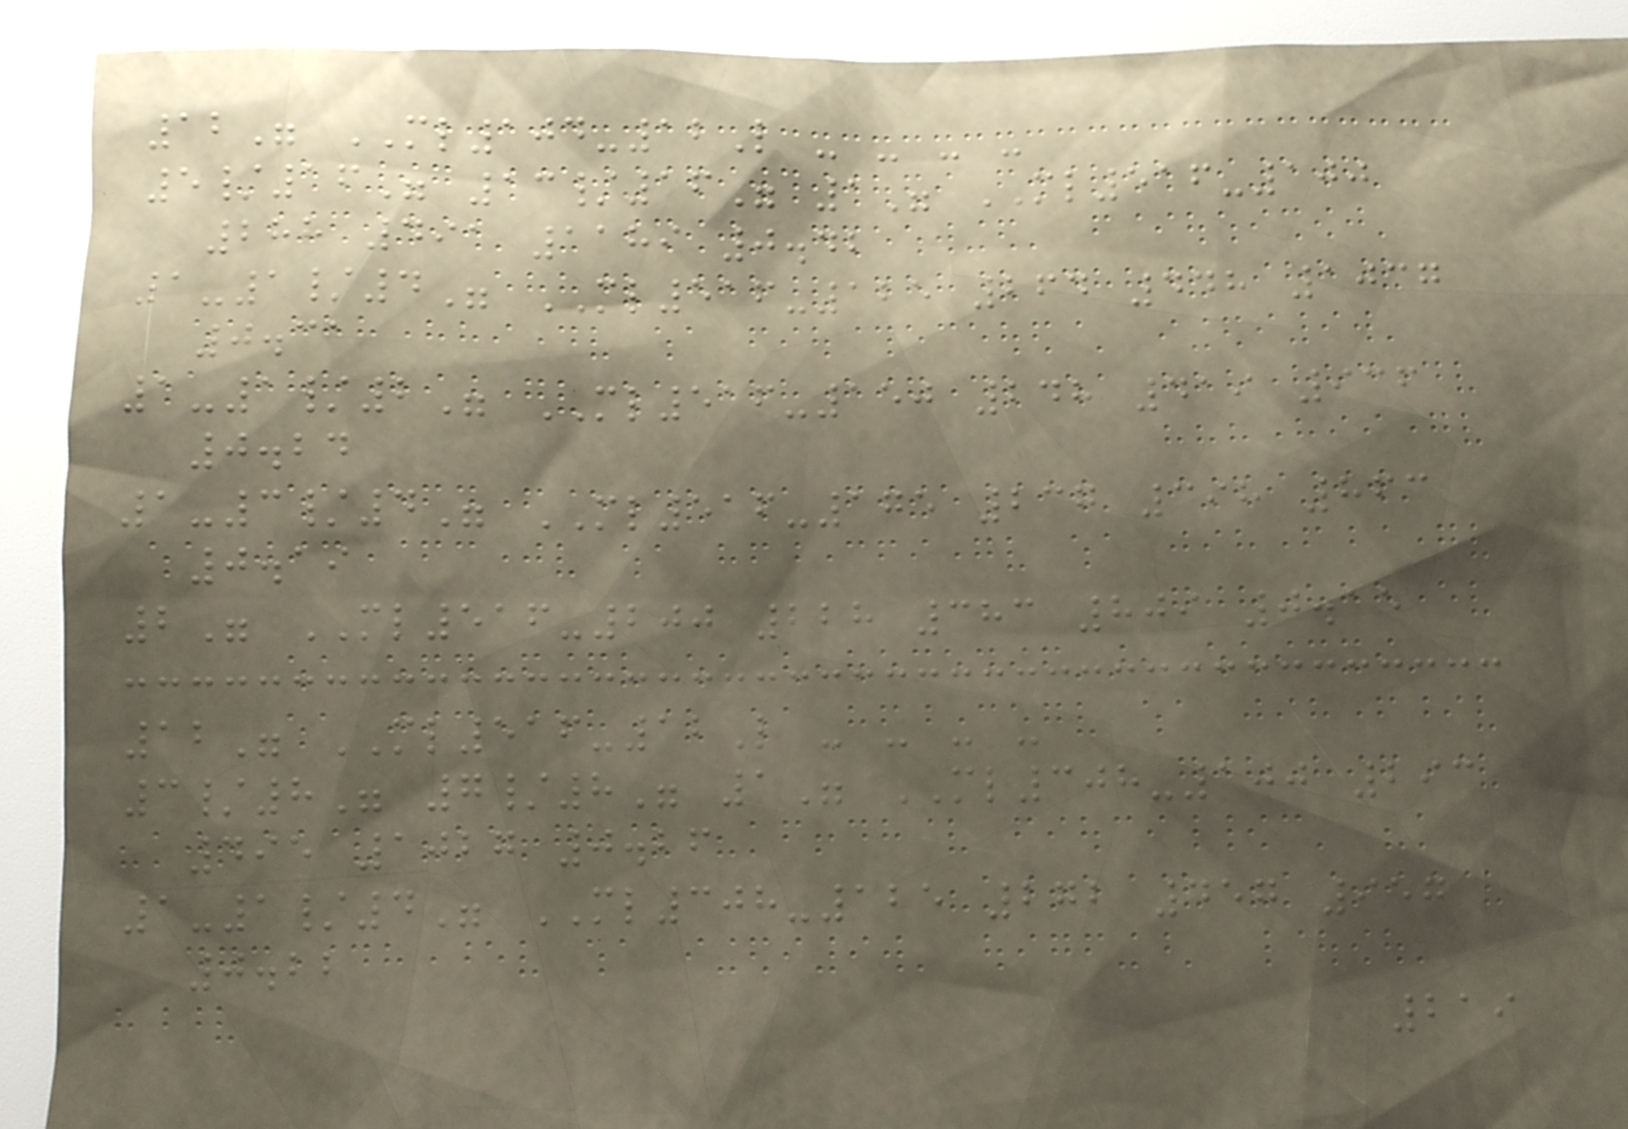12" ML104-12L - - - -
5/16" 13/16" 1" ML516-100
288 491 1189 0.42
1-1/4" ML516-125 264 448 1037
0.31
1-1/2" ML516-150 248 419 936
0.24
1-3/4" ML516-175 237 398 863
0.19
2" ML516-200 228 383 809 0.15
12" ML516-12L - - - -
3/8" 7/8" 1" ML308-100 293
495 1027 0.26
1-1/4" ML308-125 272 457 957
0.22
219
